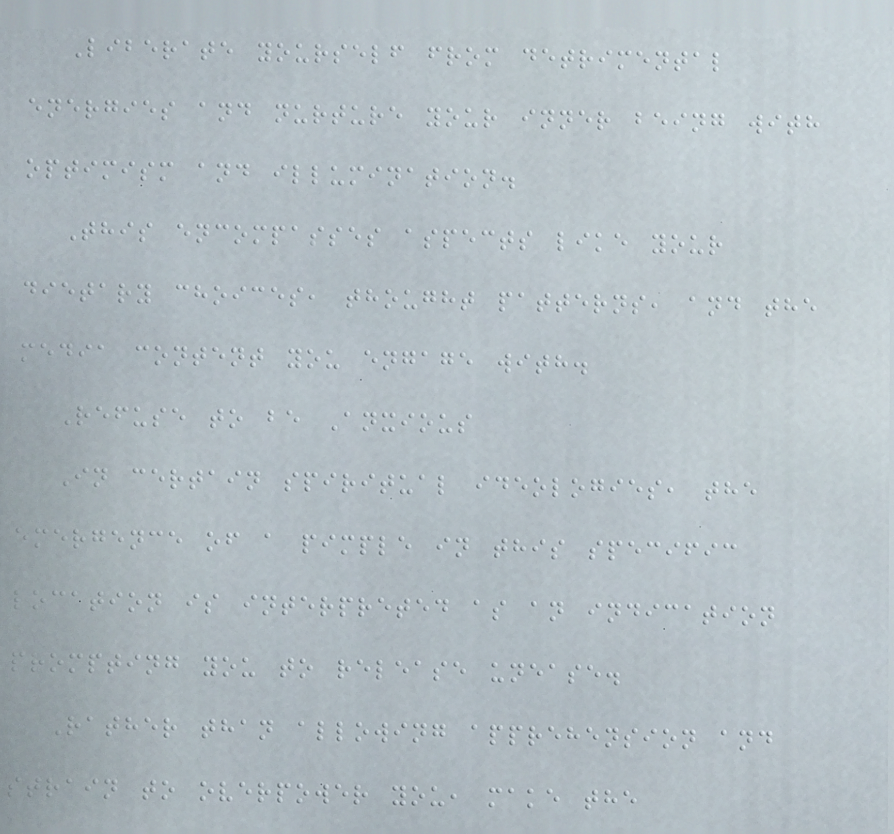Liberate yourself from detrimental
energies and nurture your inner being with
optimism and illumination.
This encompasses aspects like your
dietary choices, thought patterns, and the
media content you engage with.
Refuse to be Anxious
In certain spiritual ideologies, the
emergence of a pimple in this specific
location is interpreted as an indication
prompting you to release unease.
Rather than allowing apprehension and
strain to overpower you, make the
